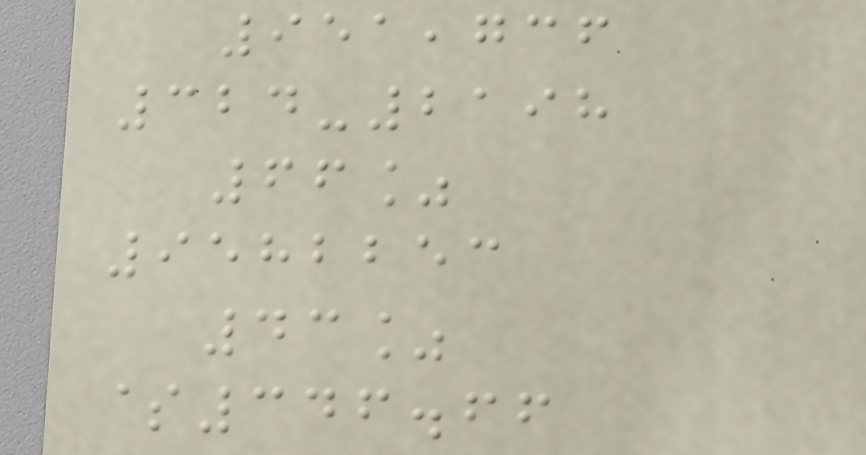951,736
324-2198
66%
9582253
43%
$346.66
